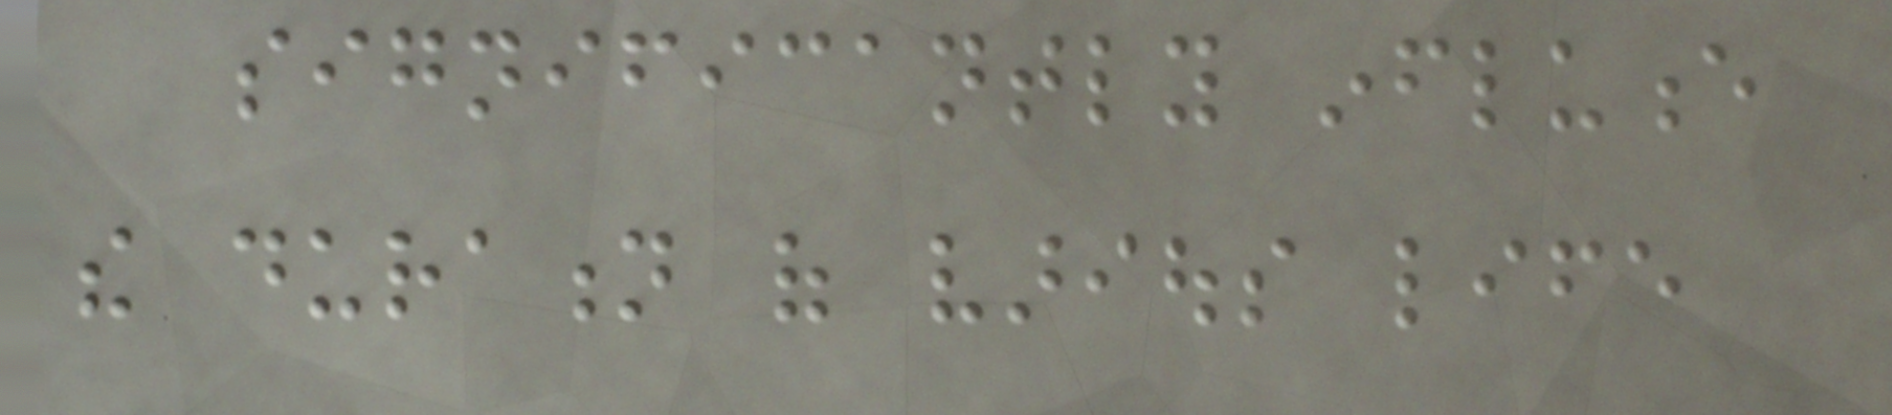significantly influence
the duration of various life
